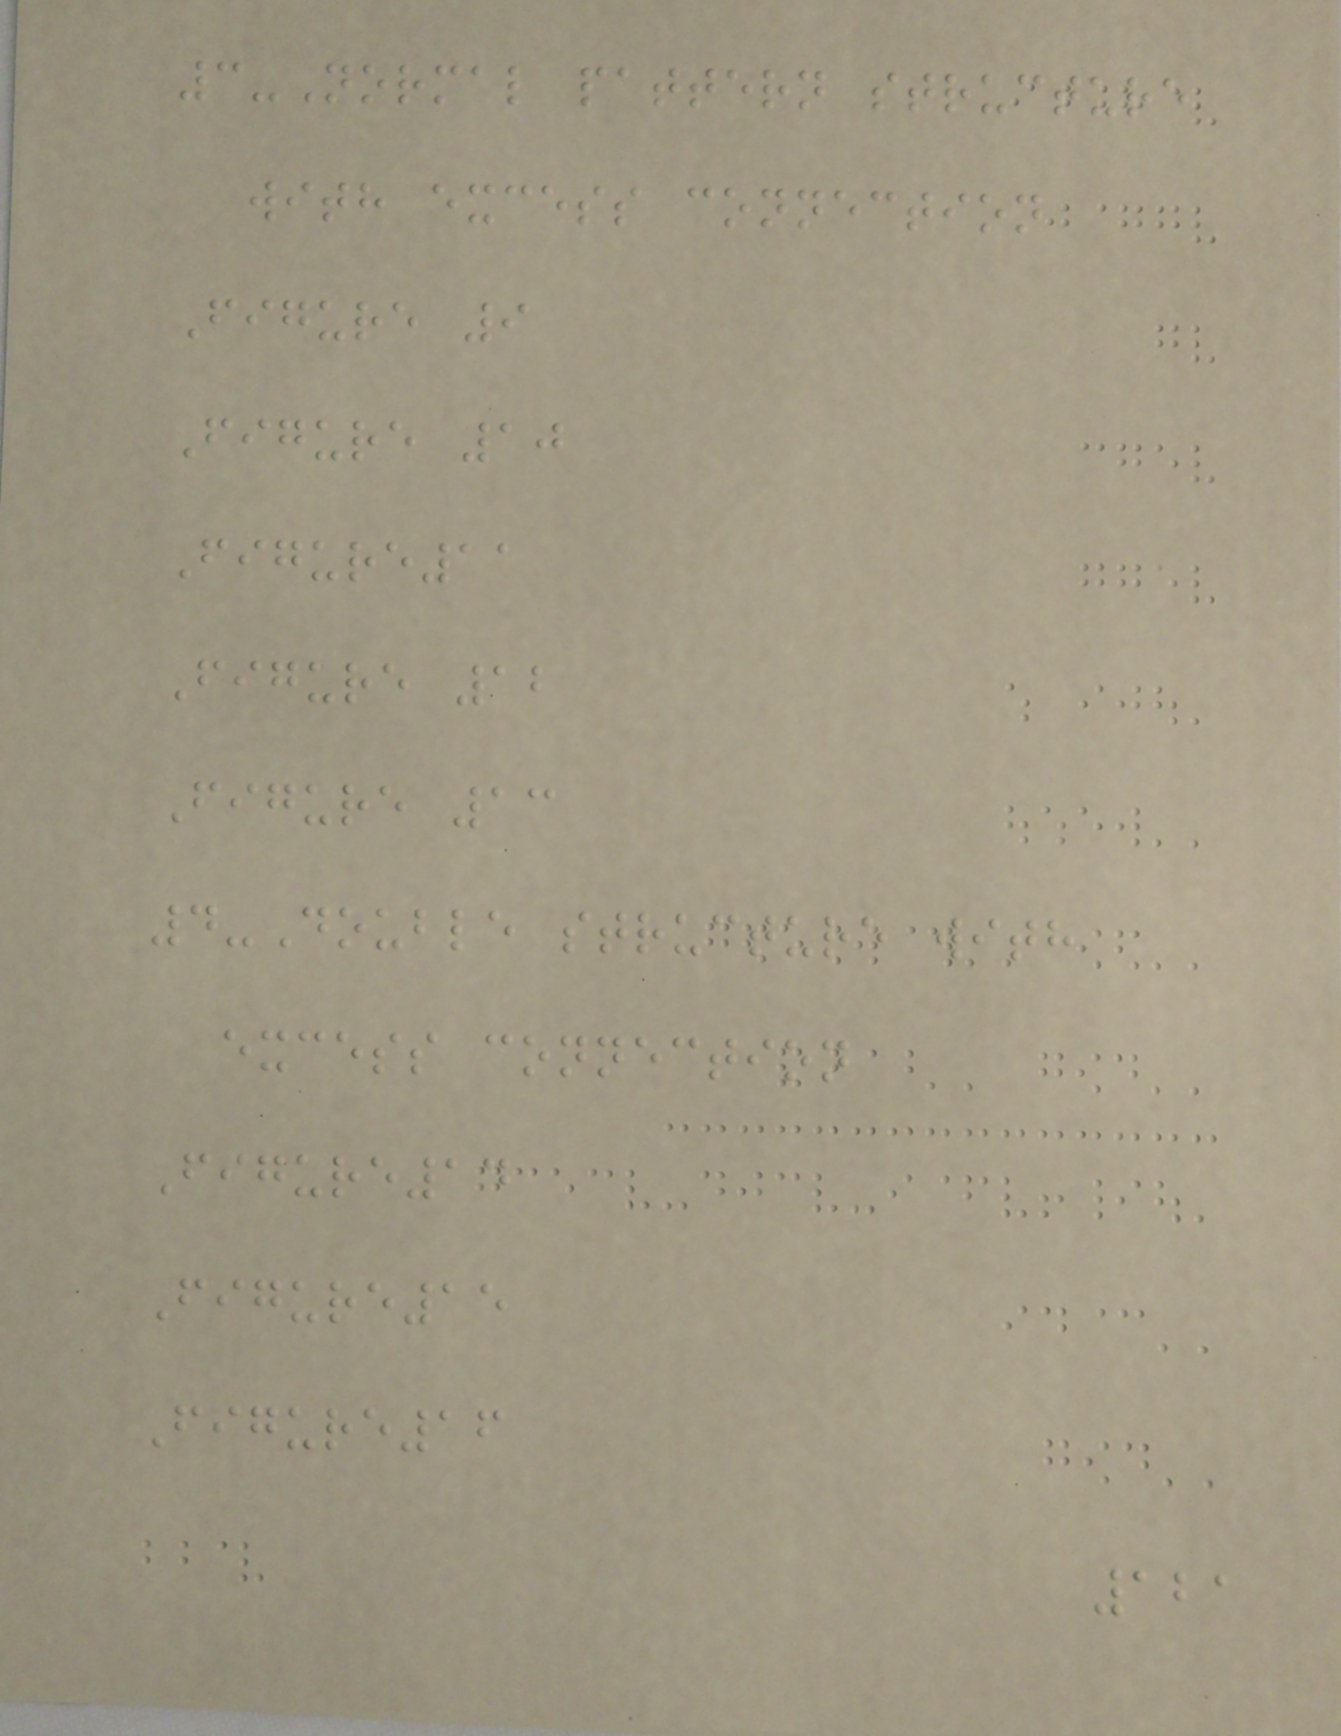3-Normal pattern structure
with excess connection
Figure 9
Figure 10
Figure11
Figure 12
Figure 13
4-Double structure with
excess connection
Figure14
Figure15
Figure16
121
